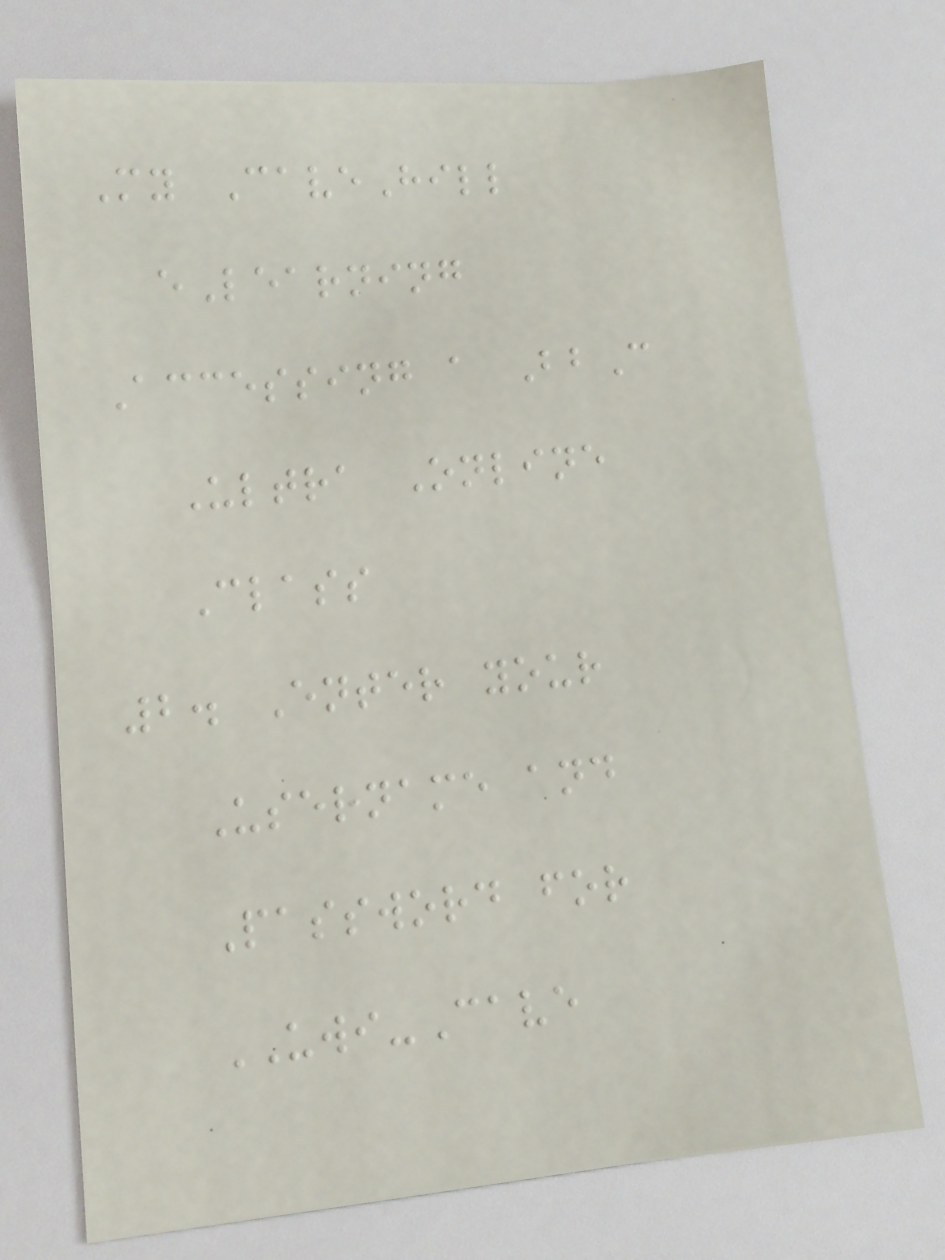My CaveHill
eLearning
Accessing a BbC
Ultra Online
Class
2. Enter your
Username and
Password for
UWI-Cave
